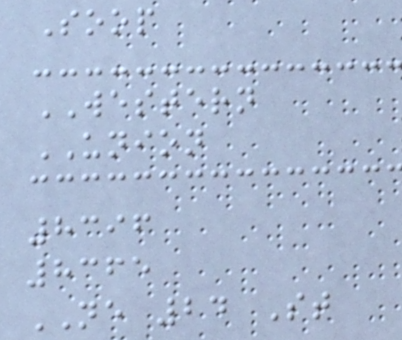Soop
WESTERN
UNION
8396
8365
NE 24 St
